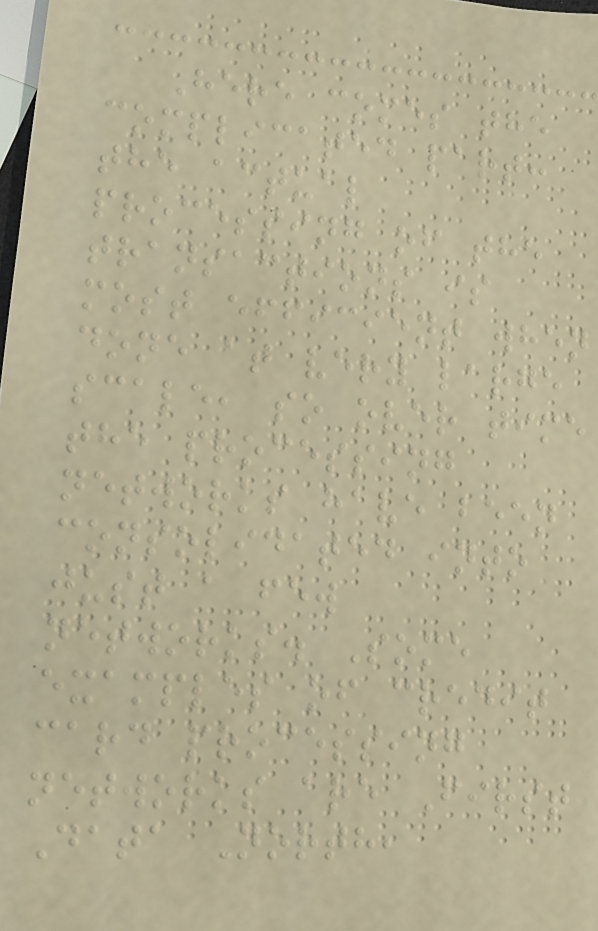Here comes the
complicated part:
the actual
processing of the
transactions is
most efficient when
done at very large
scale, so over time
the processing
networks have been
consolidated into
just a few
networks. Some
examples of credit
card processing
networks are First
Data North,
